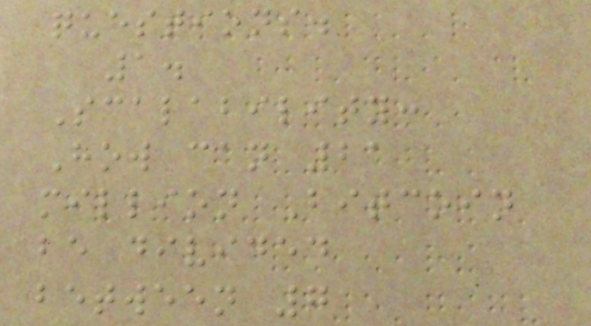questions.
1.
Scalability:
How can 21
million Bitcoin
be divided
between 7
